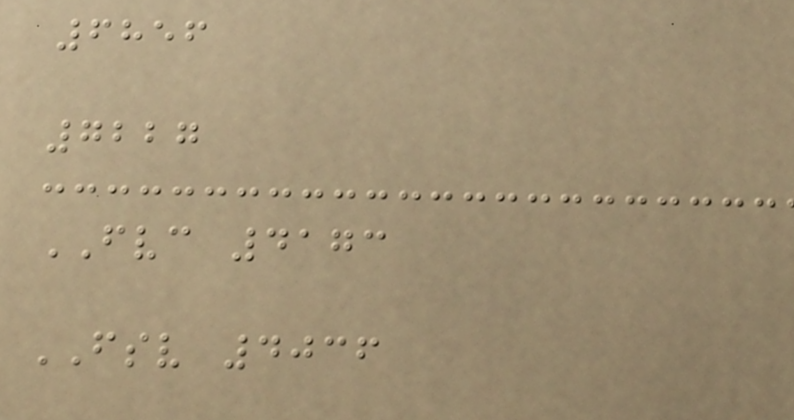6856
7227
FVC 4173
FSV 4036
